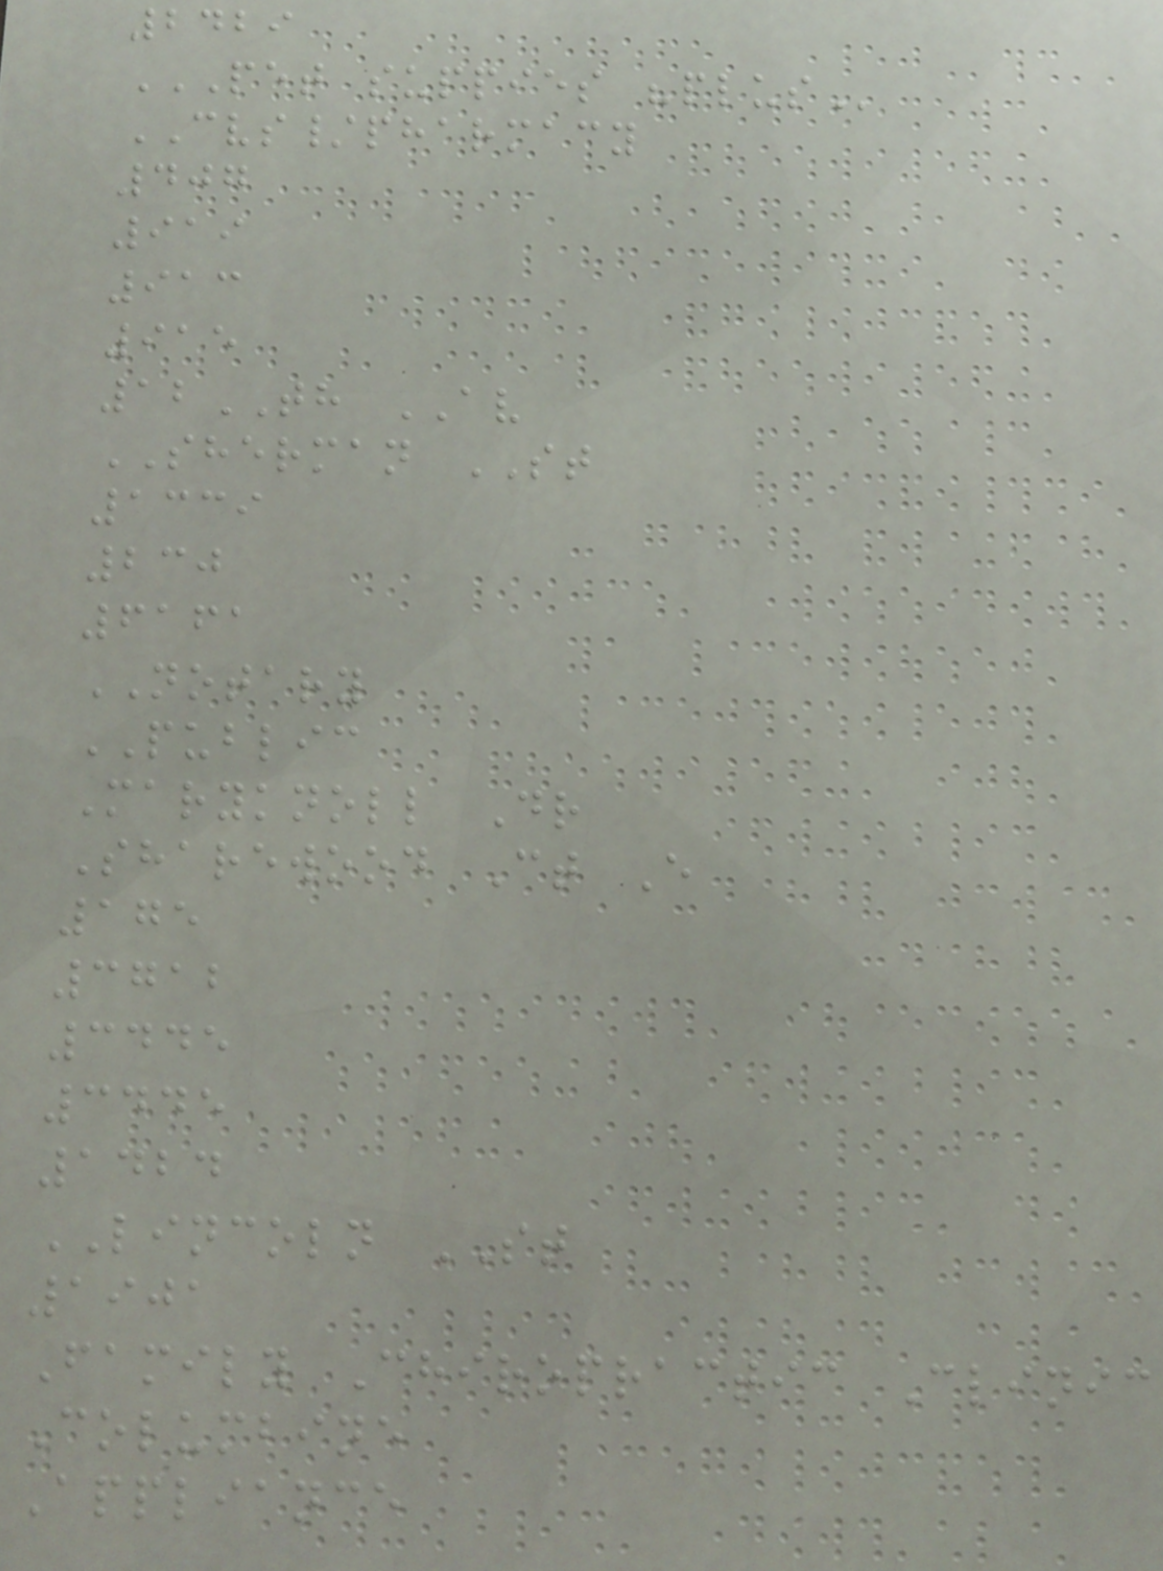2429
PET SUPPIES "PLUS
CVS/pharmacy
407
919
913
915
12TH AV
SHERMAN ST
1339
230
6161
NOTARY
PUBLIC
Maryknoll Dr
Sharewood Ct E
175
3712
3445
3445
1424
LINCOLN ST
1901
Family Chiropractic Clinic
Columbine
Appliance
